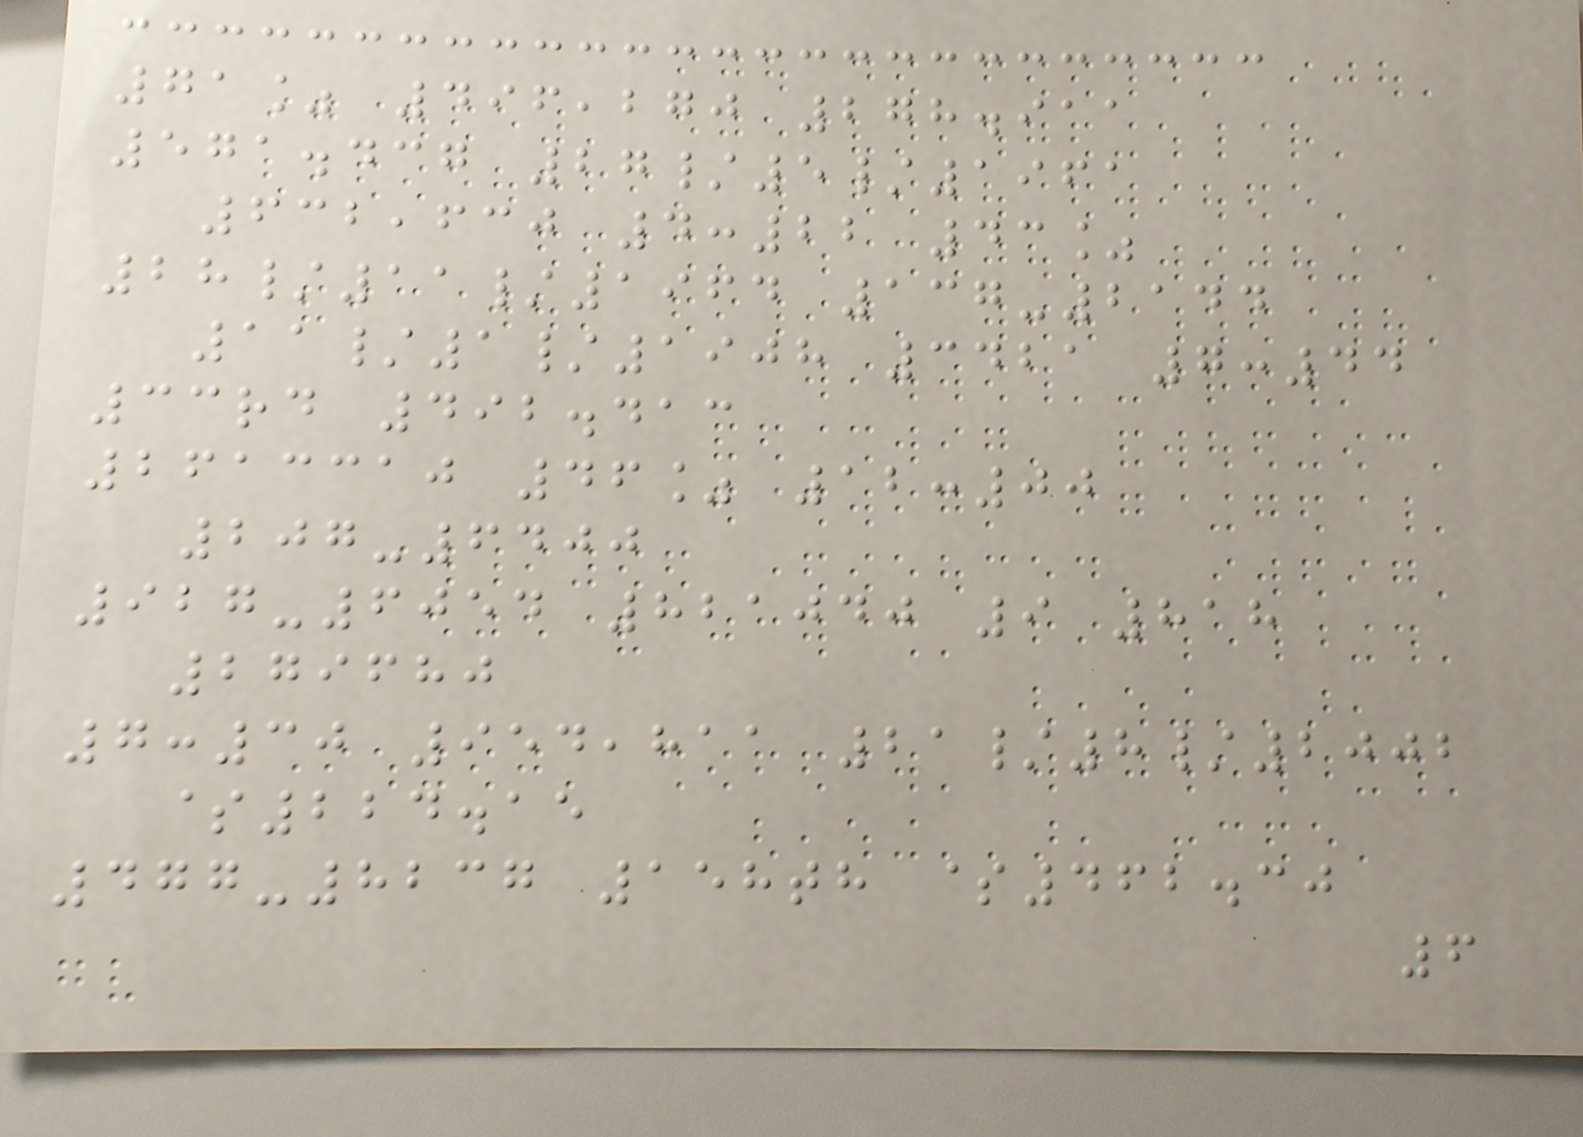71% 496,270 278.911
571.437 27/5/1961
632,630 4:22 43%
28/11/1964 137-2144
11/1/1908 3421 7:44
33rd 492.413
2613310 46% 12:00
207-6400
927-6054 821040 9 818
279680
7:30 954,811 21/8/2002
$224.15
477-8237 158th $462.30
6
